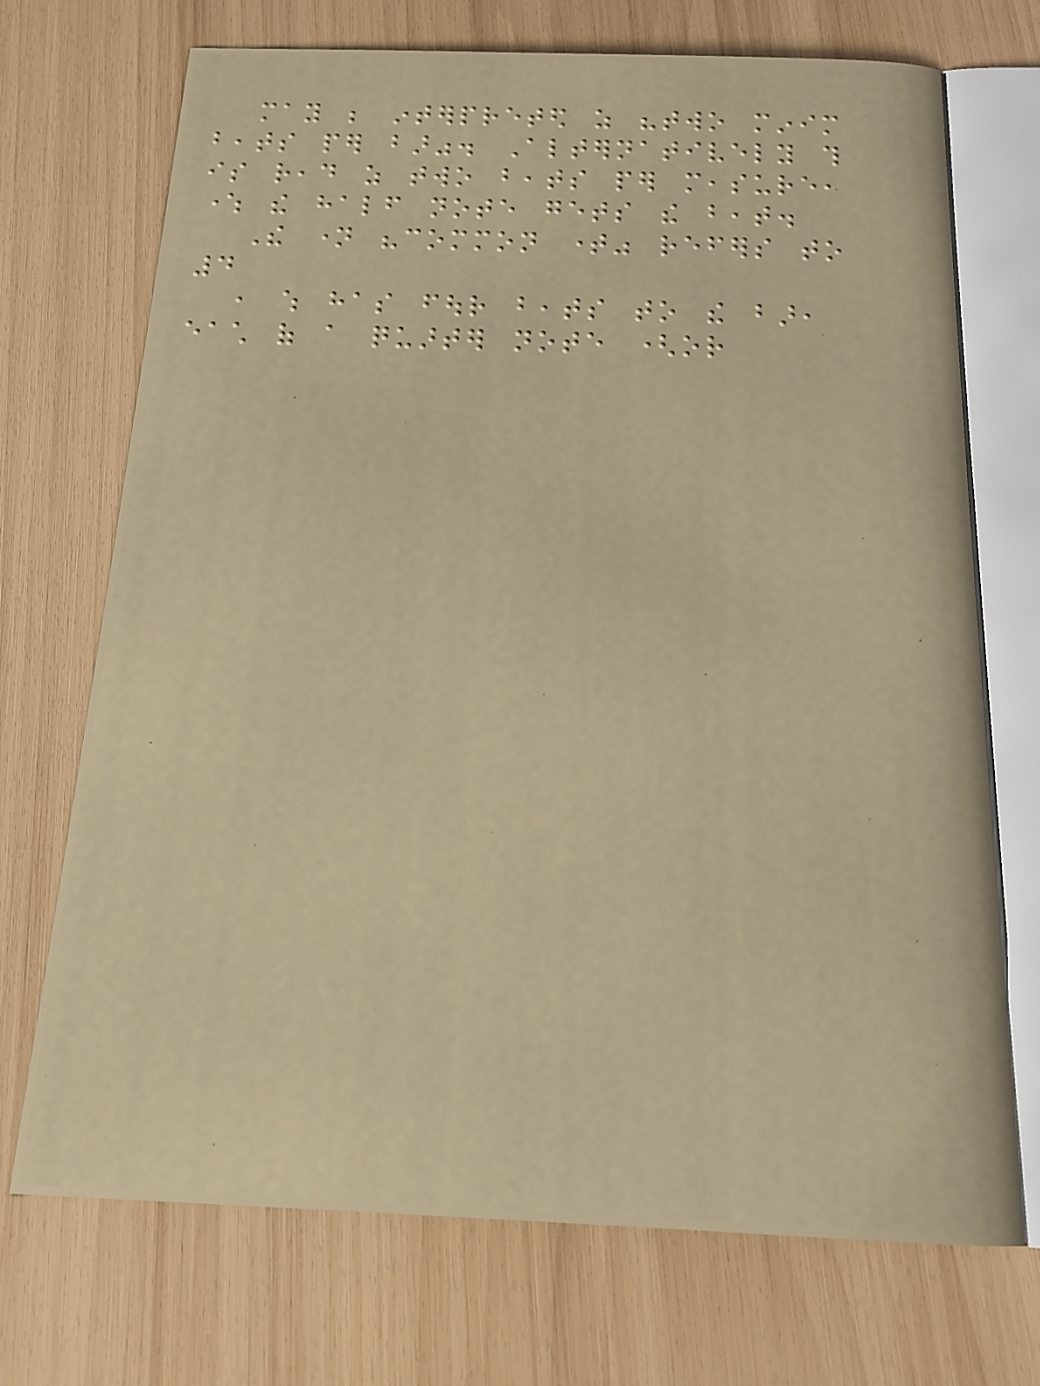may be interpreted as "two minim
beats per bar". Alternatively this
is read as two beats per measure,
where the half note gets the beat.
The name "common time" refers to
4
, which has four beats to the bar,
each of a quarter note (or
